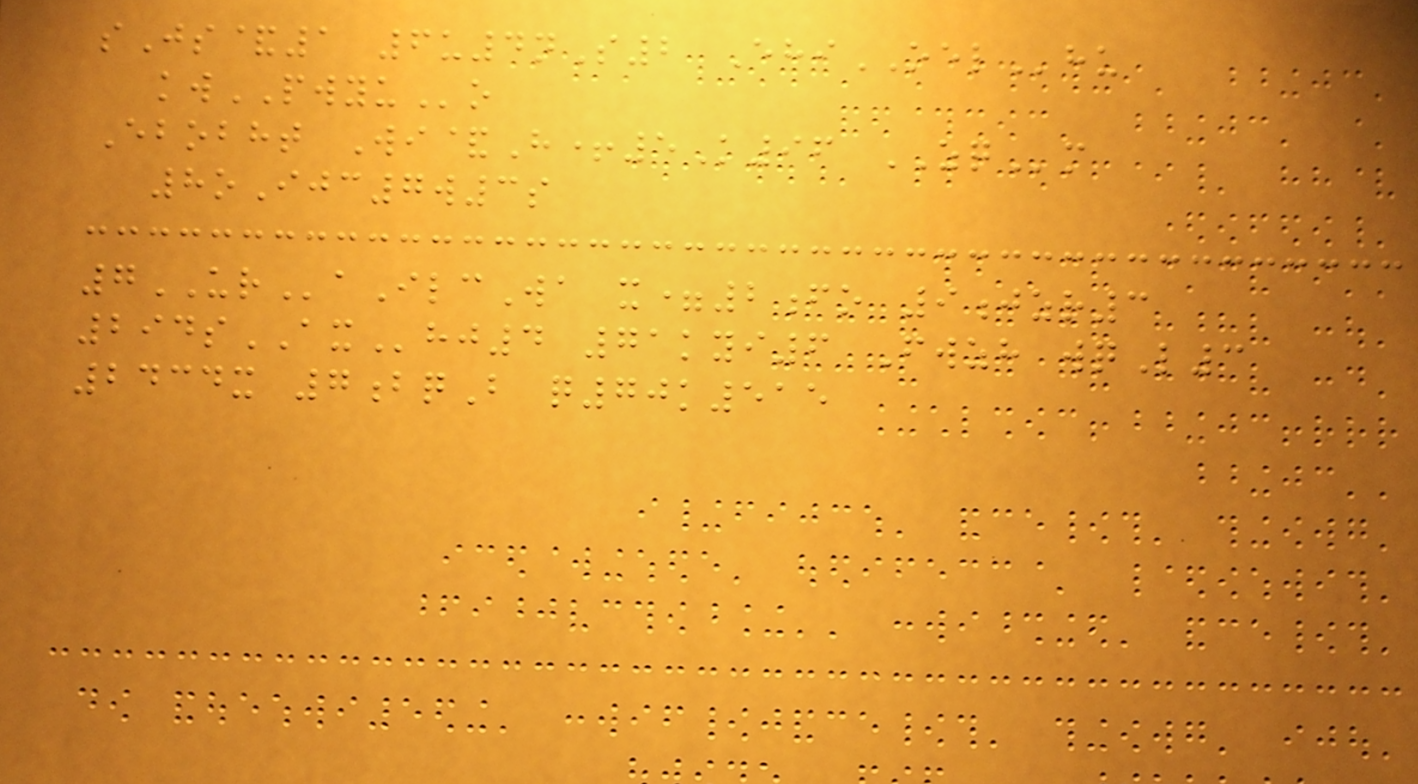sJs&1 6u4nS2 EhiOELhu
kwPWYUo
Ebobht Wi&H+5K96 ZQm
8oIjc7w3s
7URaIlcWa x=2fo 9jzr3
294sAXhj4 71kyi6 Fwzh wqL3
2434x 7bqB q70k515
